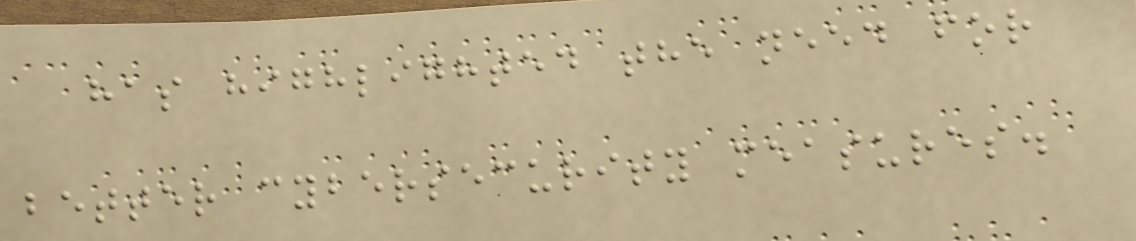has highlighted the need for
better cybersecurity measures.
